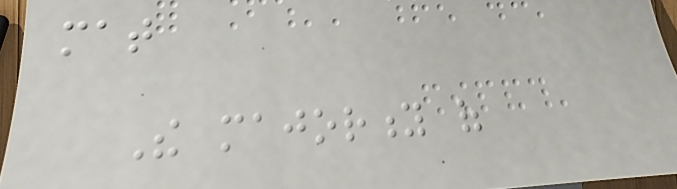mat
The majority of
